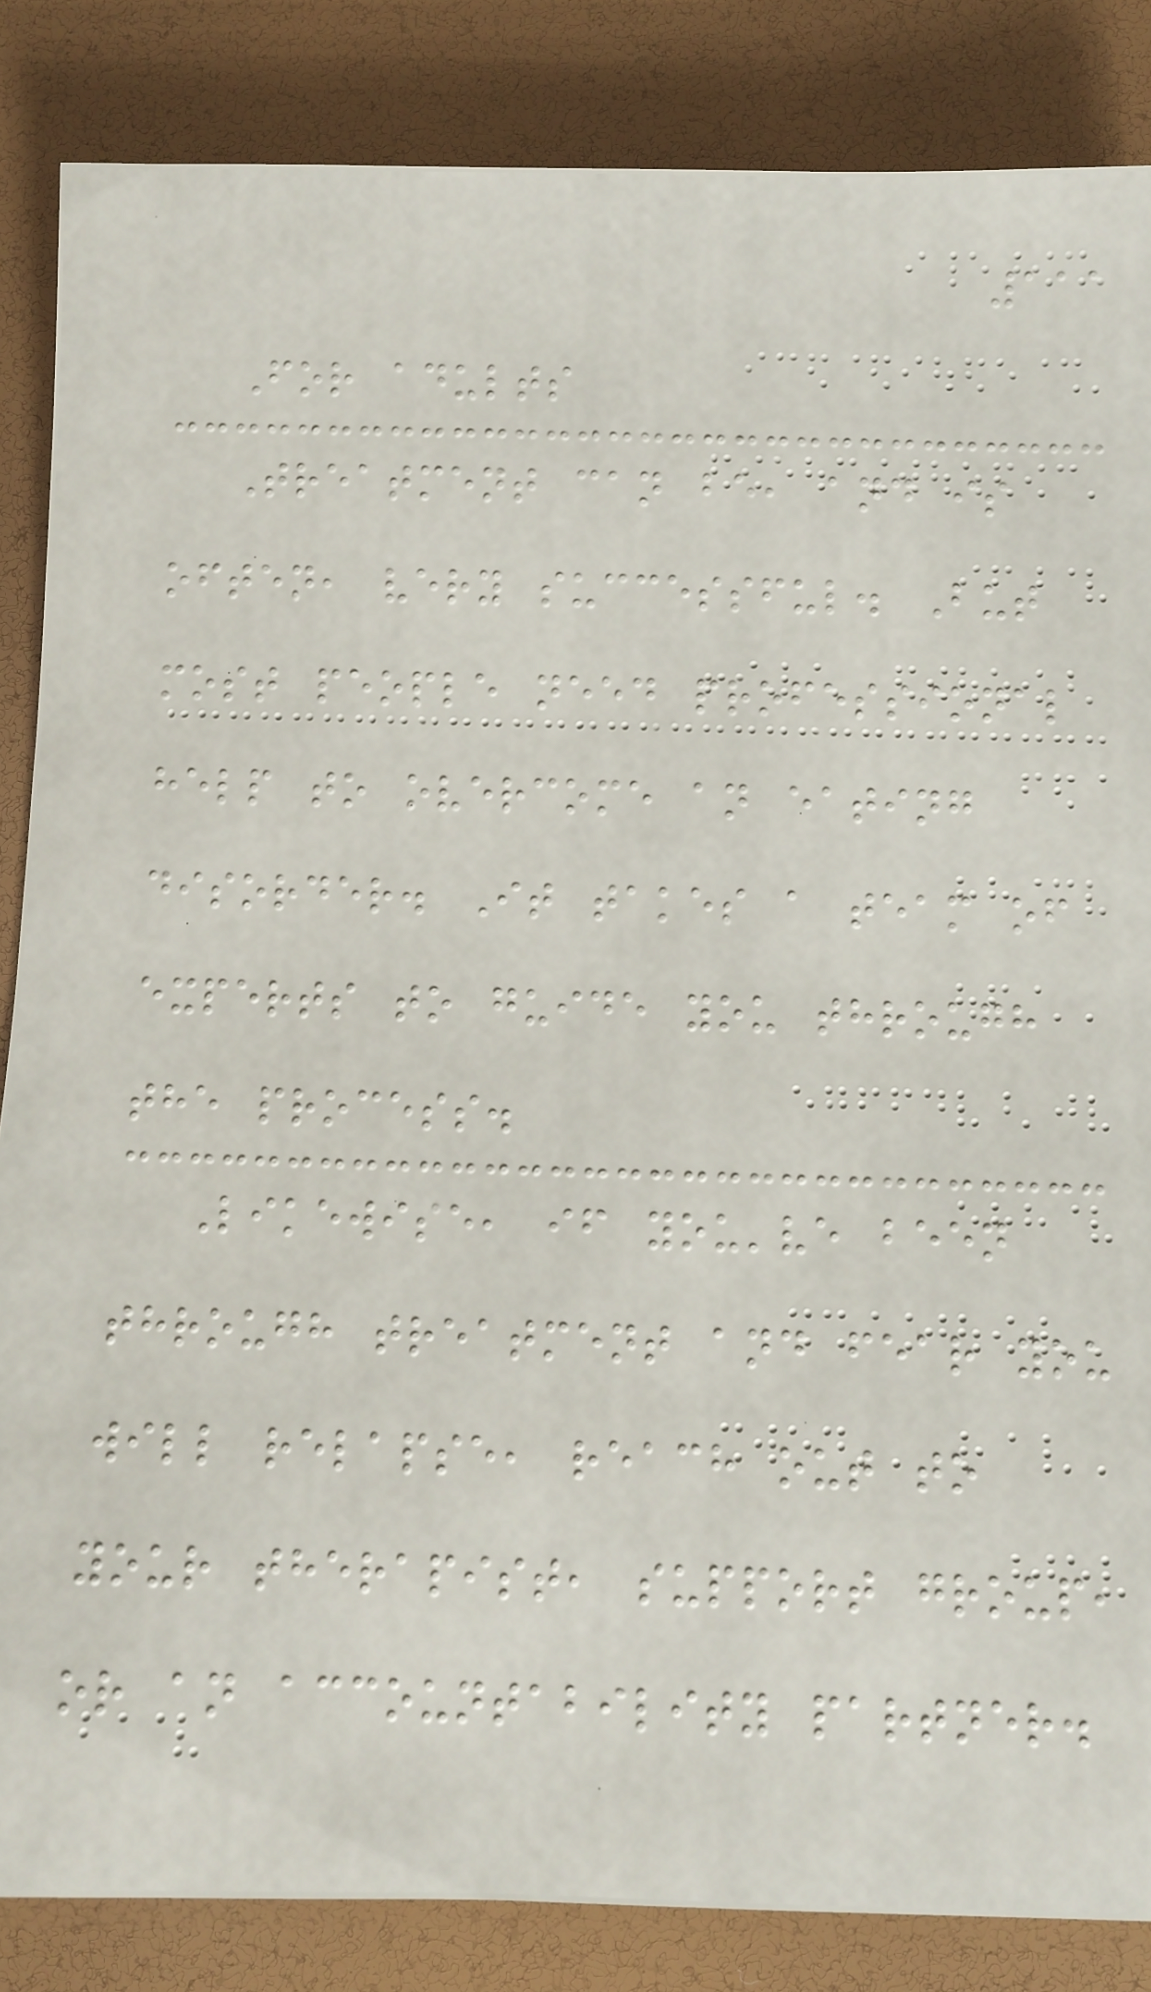111
For adults
Treatment can be, and is
often, very successful. But
most people need professional
help to overcome an eating
disorder. It takes a team of
experts to guide you through
the process.
Likewise, if you've been
through treatment and fear you
will relapse, reach out to
your therapist, support group,
or an accountability partner.
